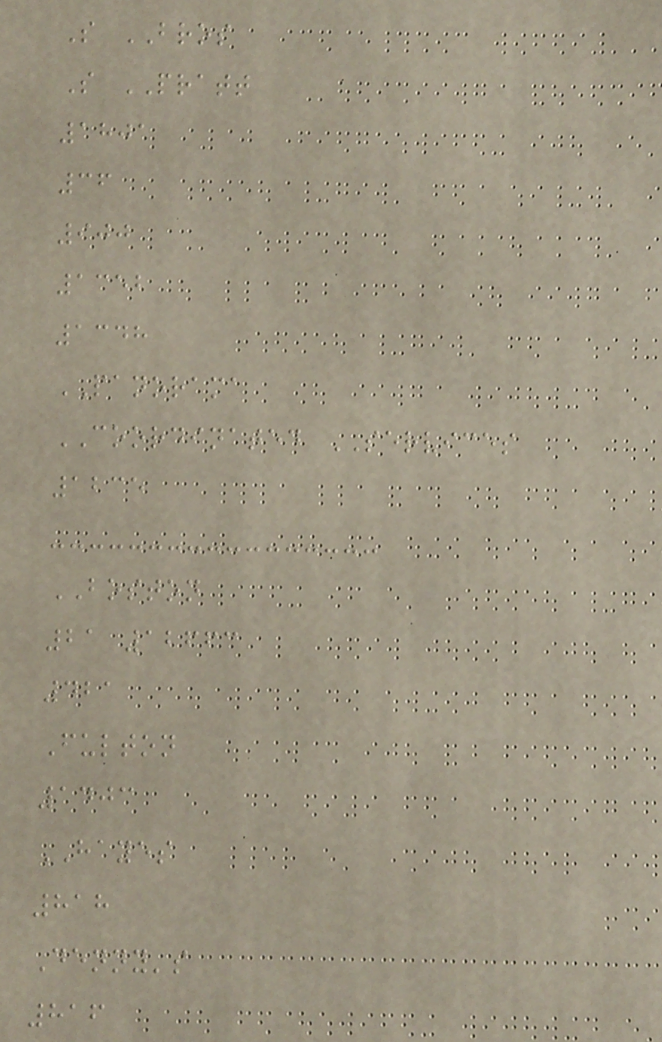S BROS
S PRATT
1801
36
900
1352
1348
PANORAMA
COORDINATED SERVICES
1235
BOSTON
21 12663
421
Fulton
1403
HAYES
818
Denny's
816
